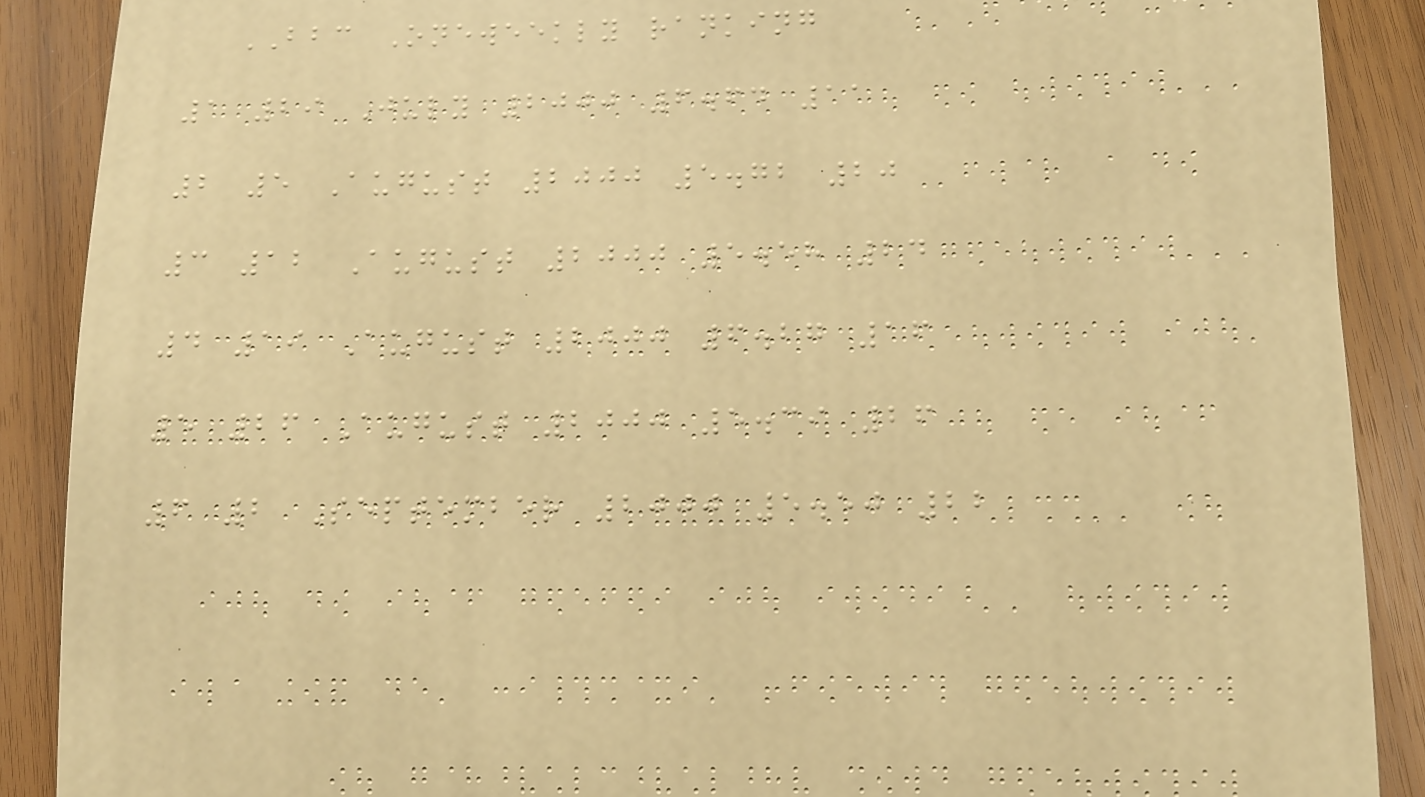BBC Oneweekly ranking
1 29 July 2000 6.64 11
2 5 August 2000 5.72 20
3 12 August 2000 5.58 24
4 19 August 2000 6.27 16
5 26 August 2000 5.39 26
6 2 September 2000 5.50 22
